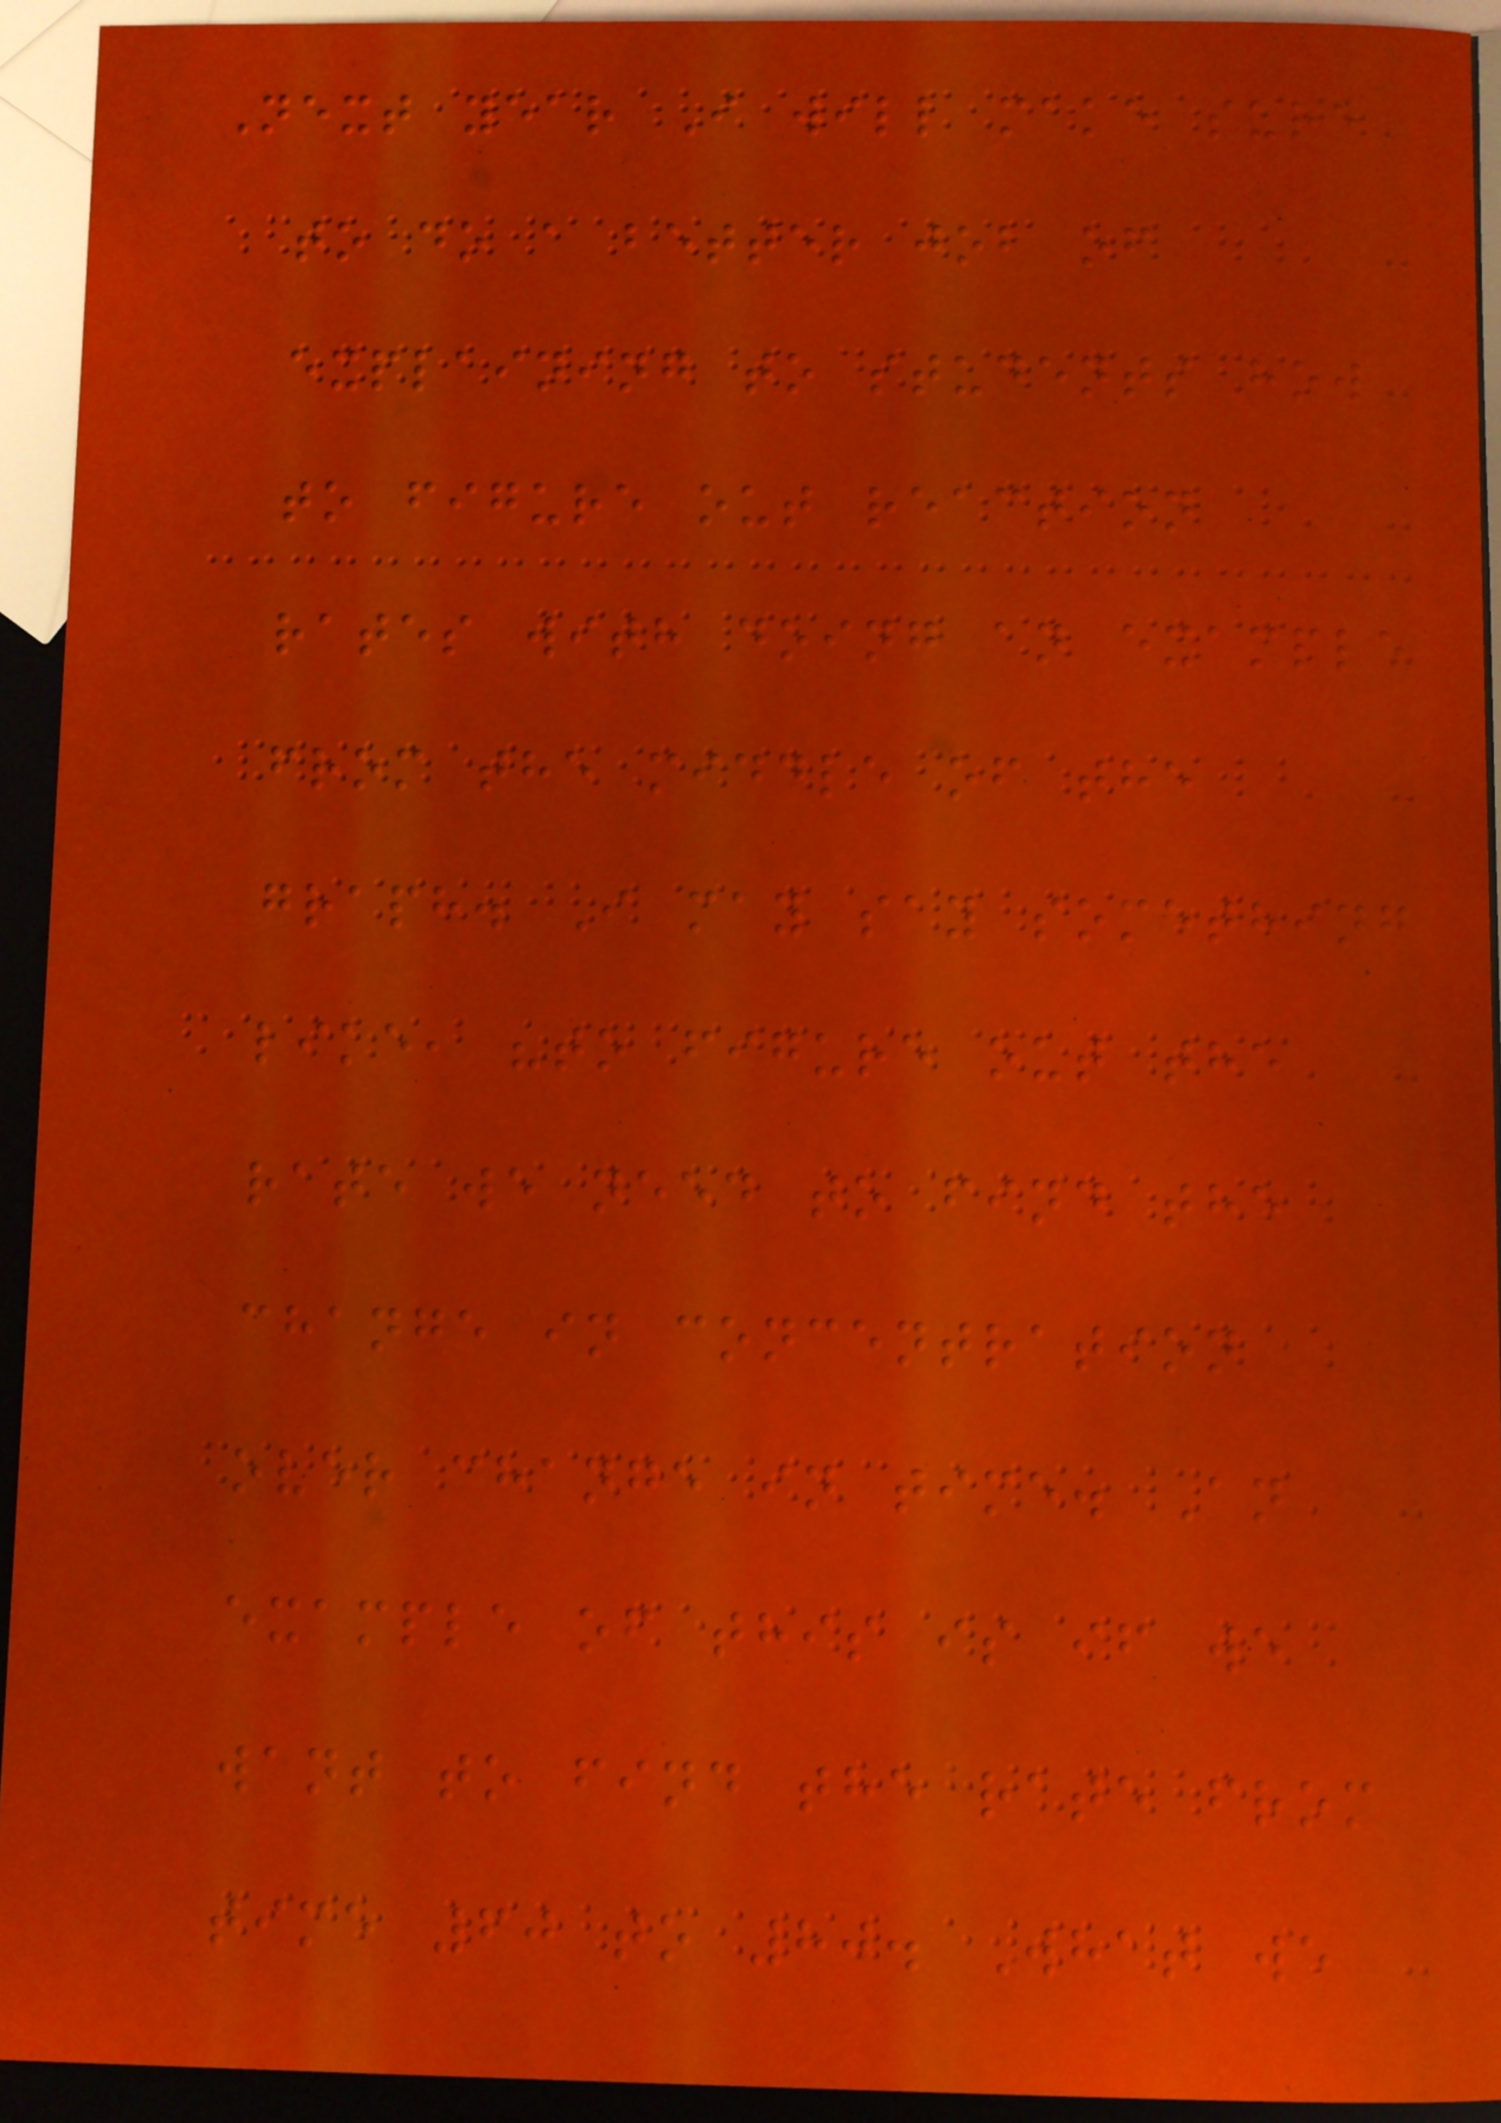Next year I will make sure
to do a better job of
explaining to students how
to figure out reaction
rates with doing an example
from the middle of the
graph. I may say something
like, "to figure out the
rate we need to find the
change in concentration
over change in time. An
example of this is if we
want to find the rate from
time 60 to 80. What we
